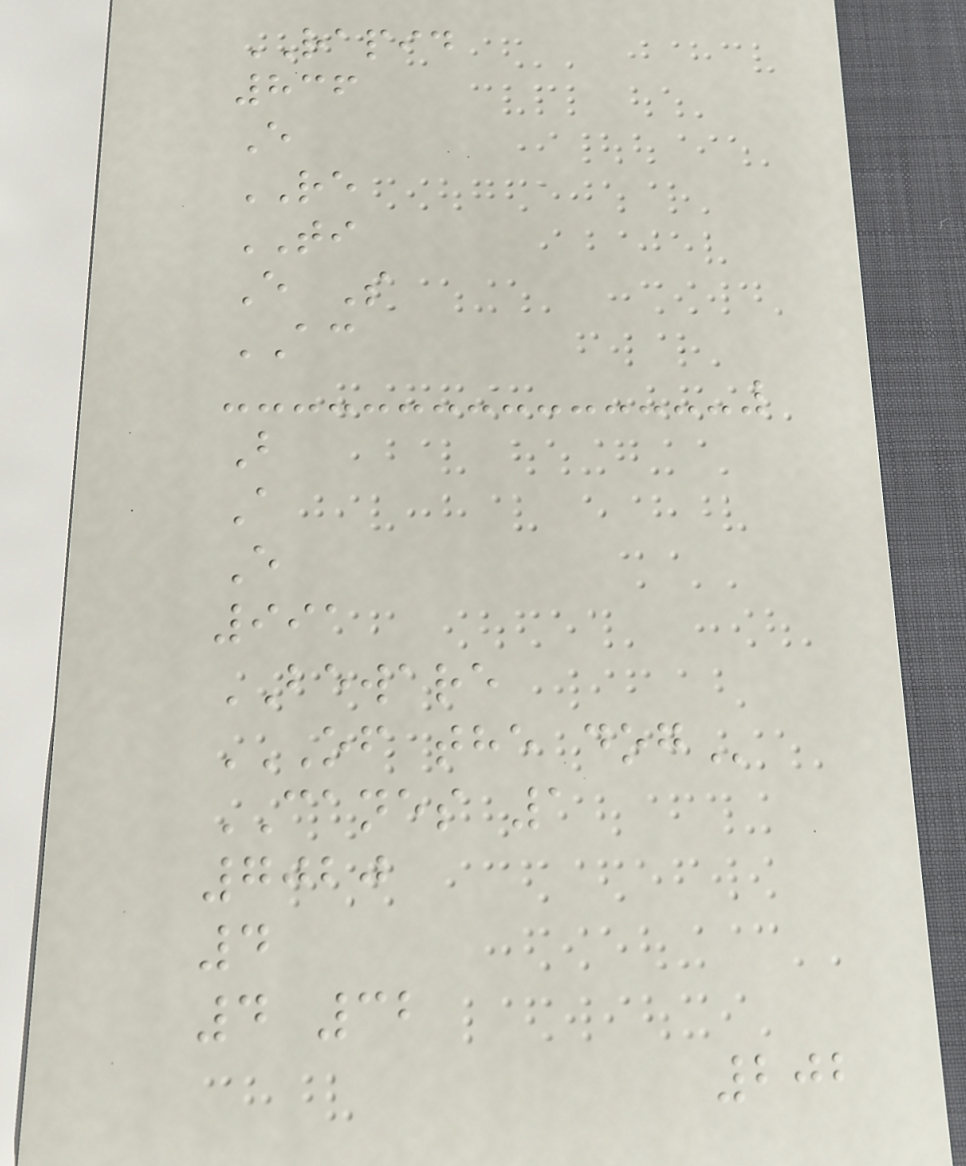RAPID
836
E
RE
TI
E S
AC
B
A
E
991
BEWARE
OF THE DOG
CANES 1
7020
4
4 32
202
